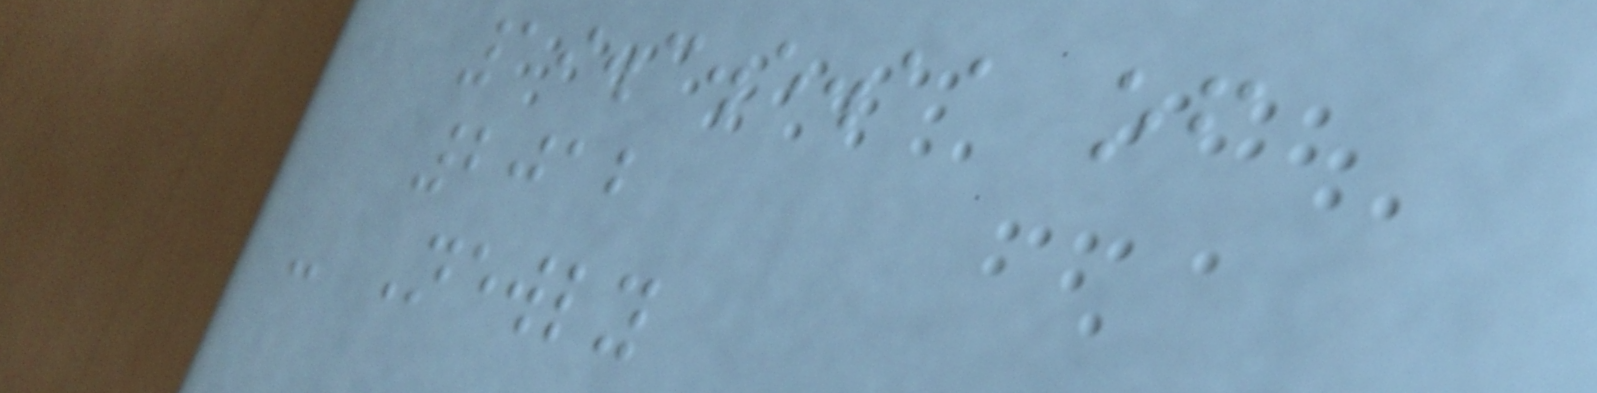19.3.5.11 of
2012
- Newly
